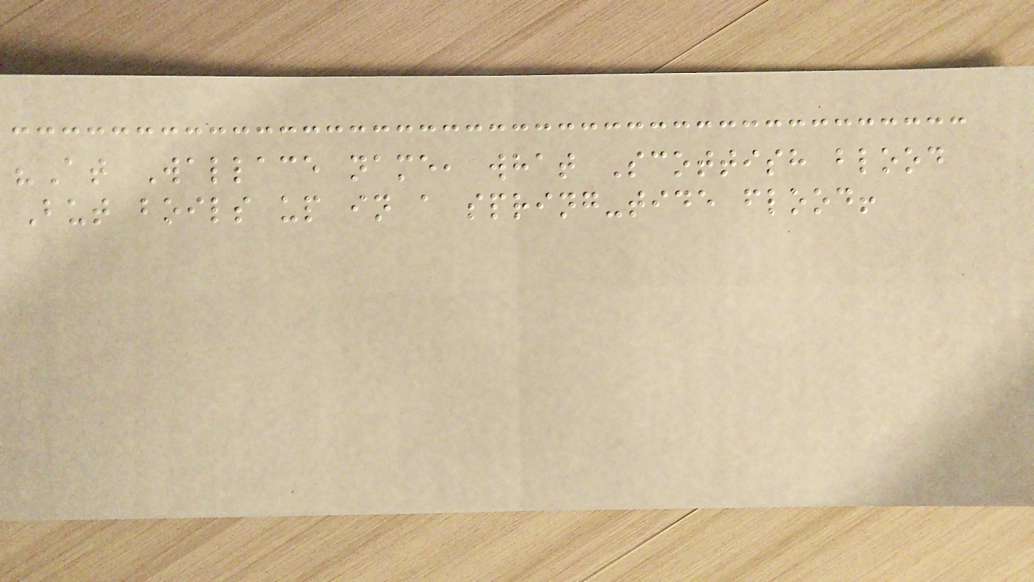"At Wallace name, what Scottish blood
But boils up in a spring-tide flood!
